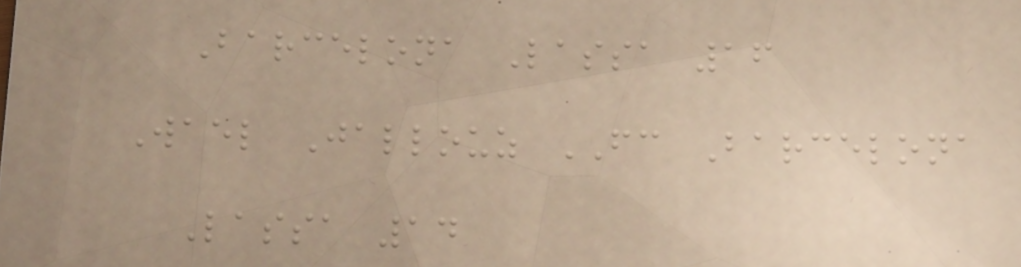Barcelona Lassa 16
Wael Jallouz FC Barcelona
Lassa 14
